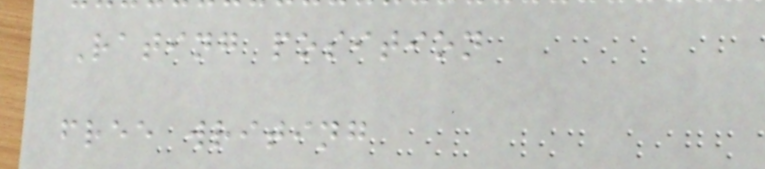Rating position
free writing
